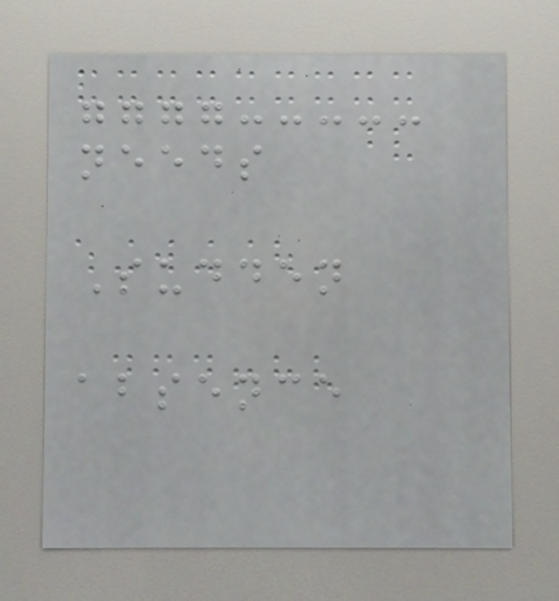needs
Sudden
absence
